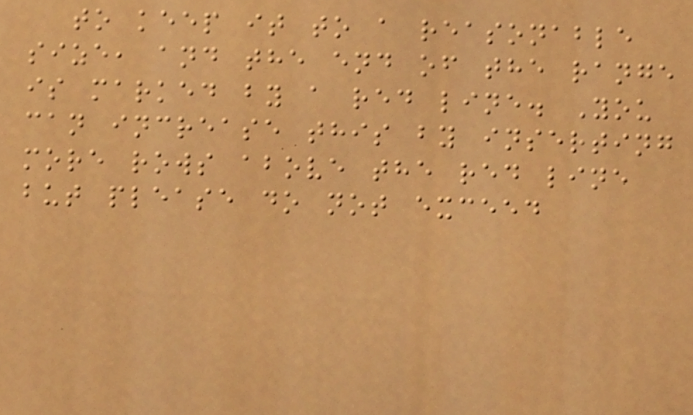to keep it to a reasonable
size, and the end of the range
is marked by a red line. You
can increase this by inserting
more rows above the red line
but please do not exceed
